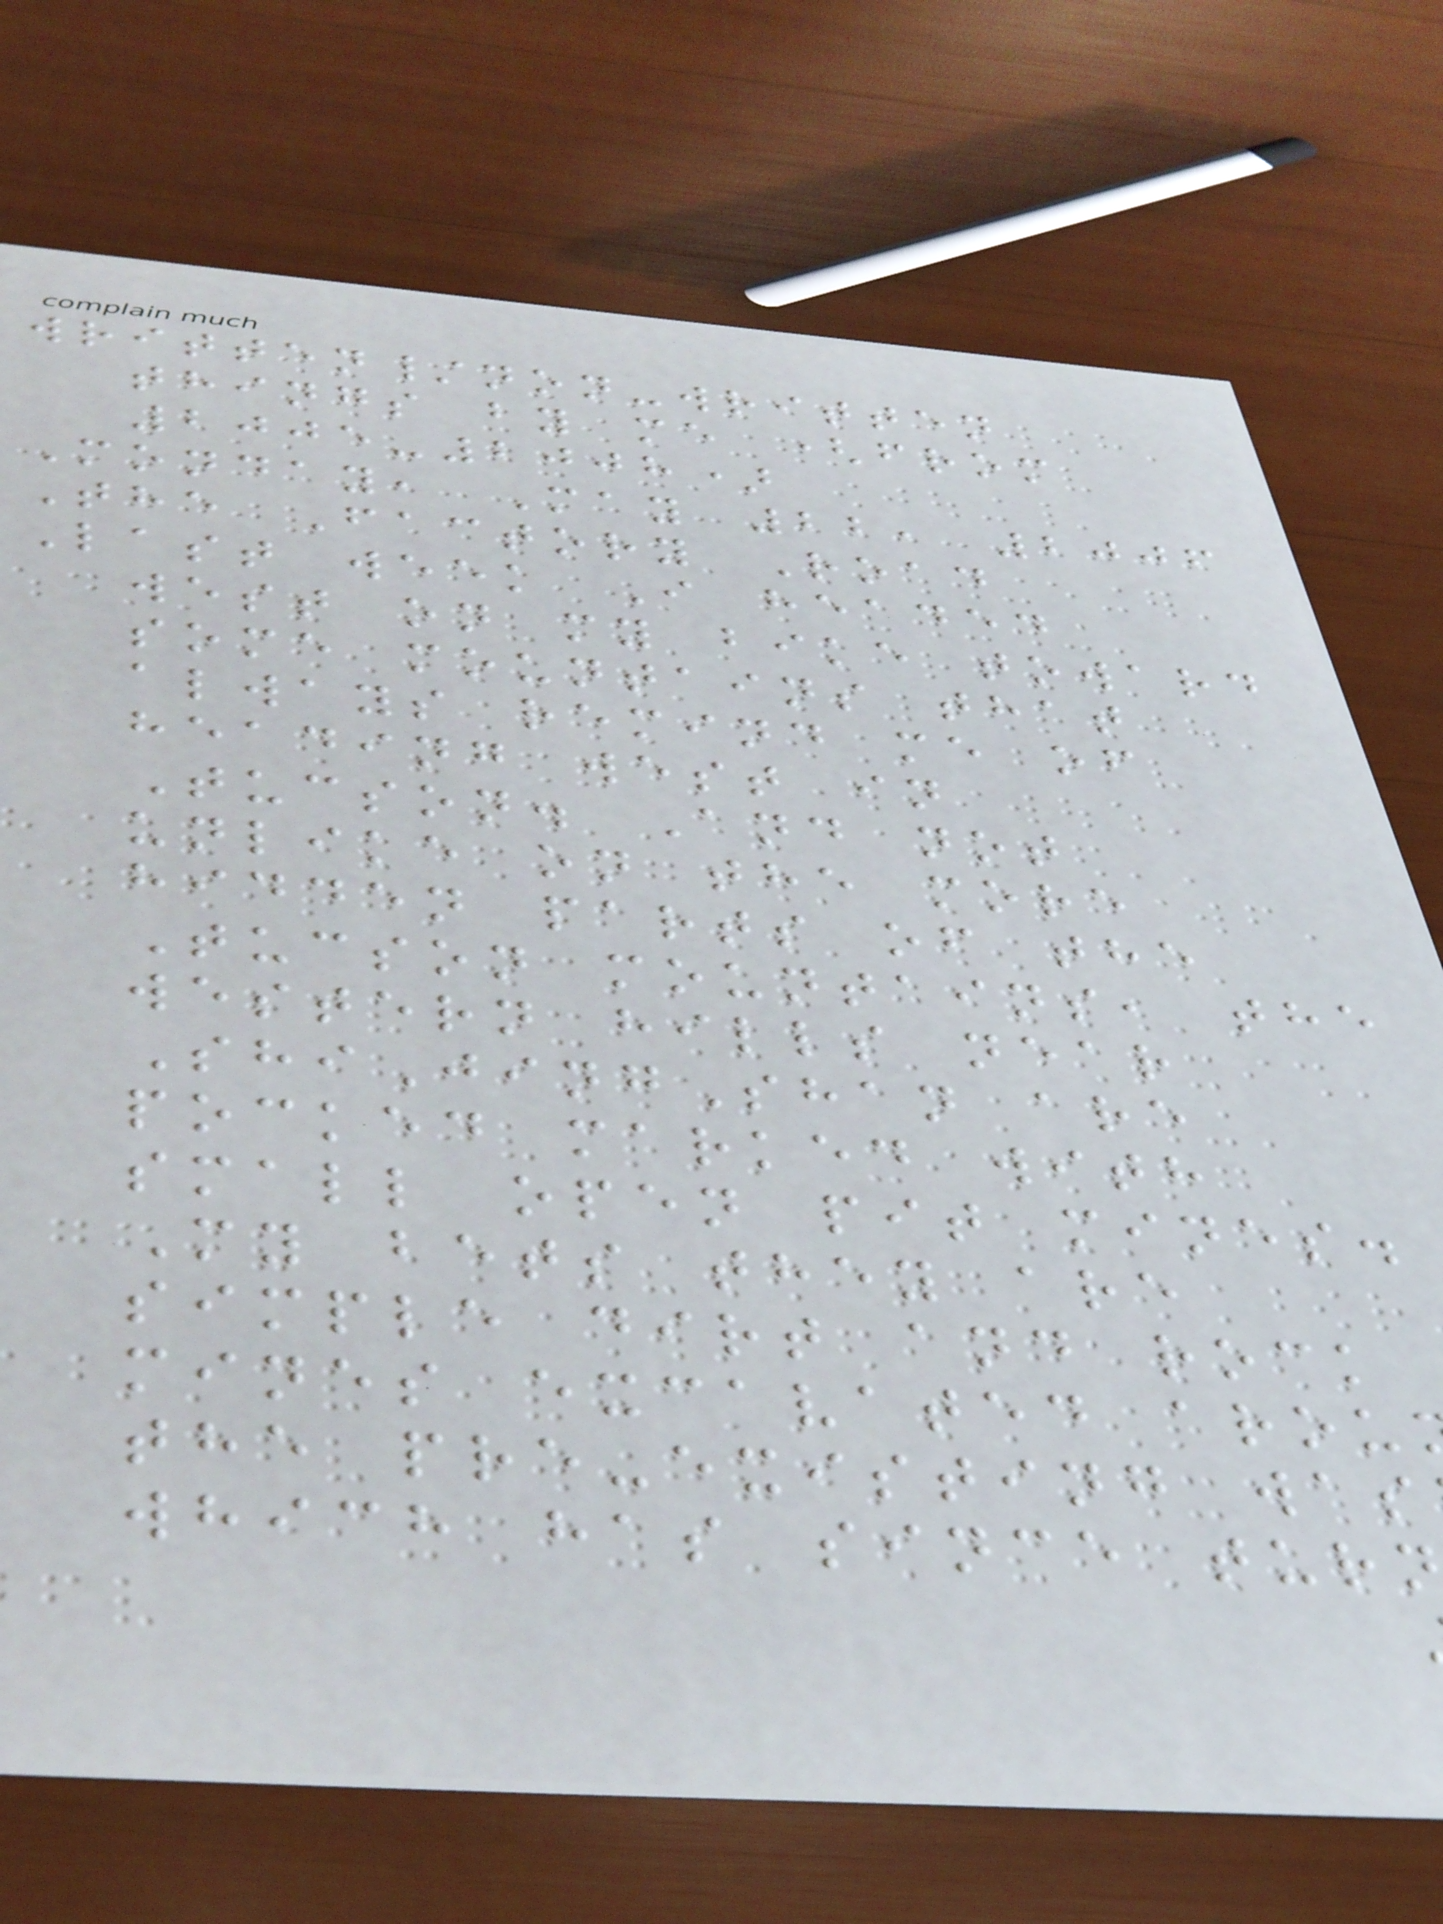written/non-written
things by me (from
2005-2008)
Monday, May 22, 2006
The Factory Road
Last week I headed
west on my bike toward
some mountains that
always remind me of
heading west in
Tucson. And not
unlike on the more
hidden parts of the
Tucson mountains, the
western hills near
ShiJingShan are
pocked marked with
small open pit mines.
My bets they are
simple dirt and rock
mines excavated arou
the pre-existing was
which has since tur
